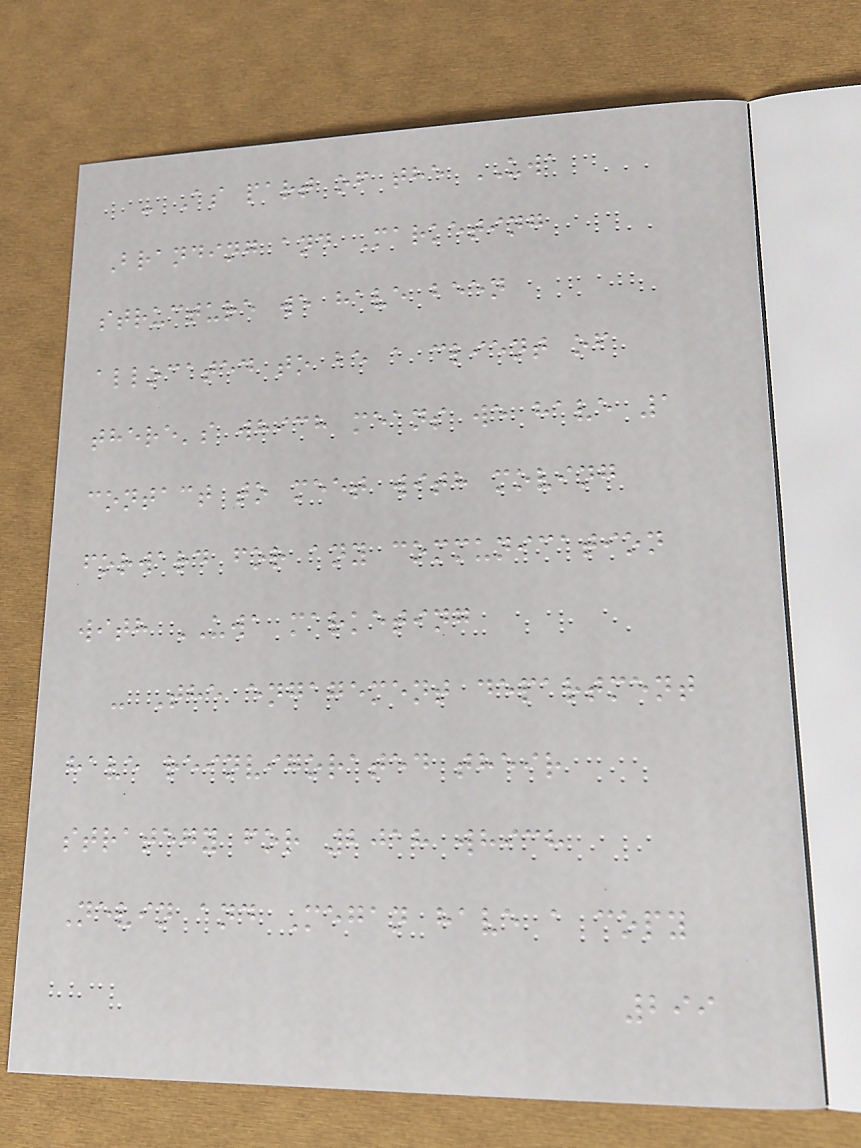- As part of the UWA
Branding and Marketing
structure we have been
allocated to be a client of
there's which means we have 1
contact to meet with moving
forward for any communication
with UWA marketing
- The engagement department
have reinvigorated their
strategy for 2018 which
Nevin and Megan have a copy
299
